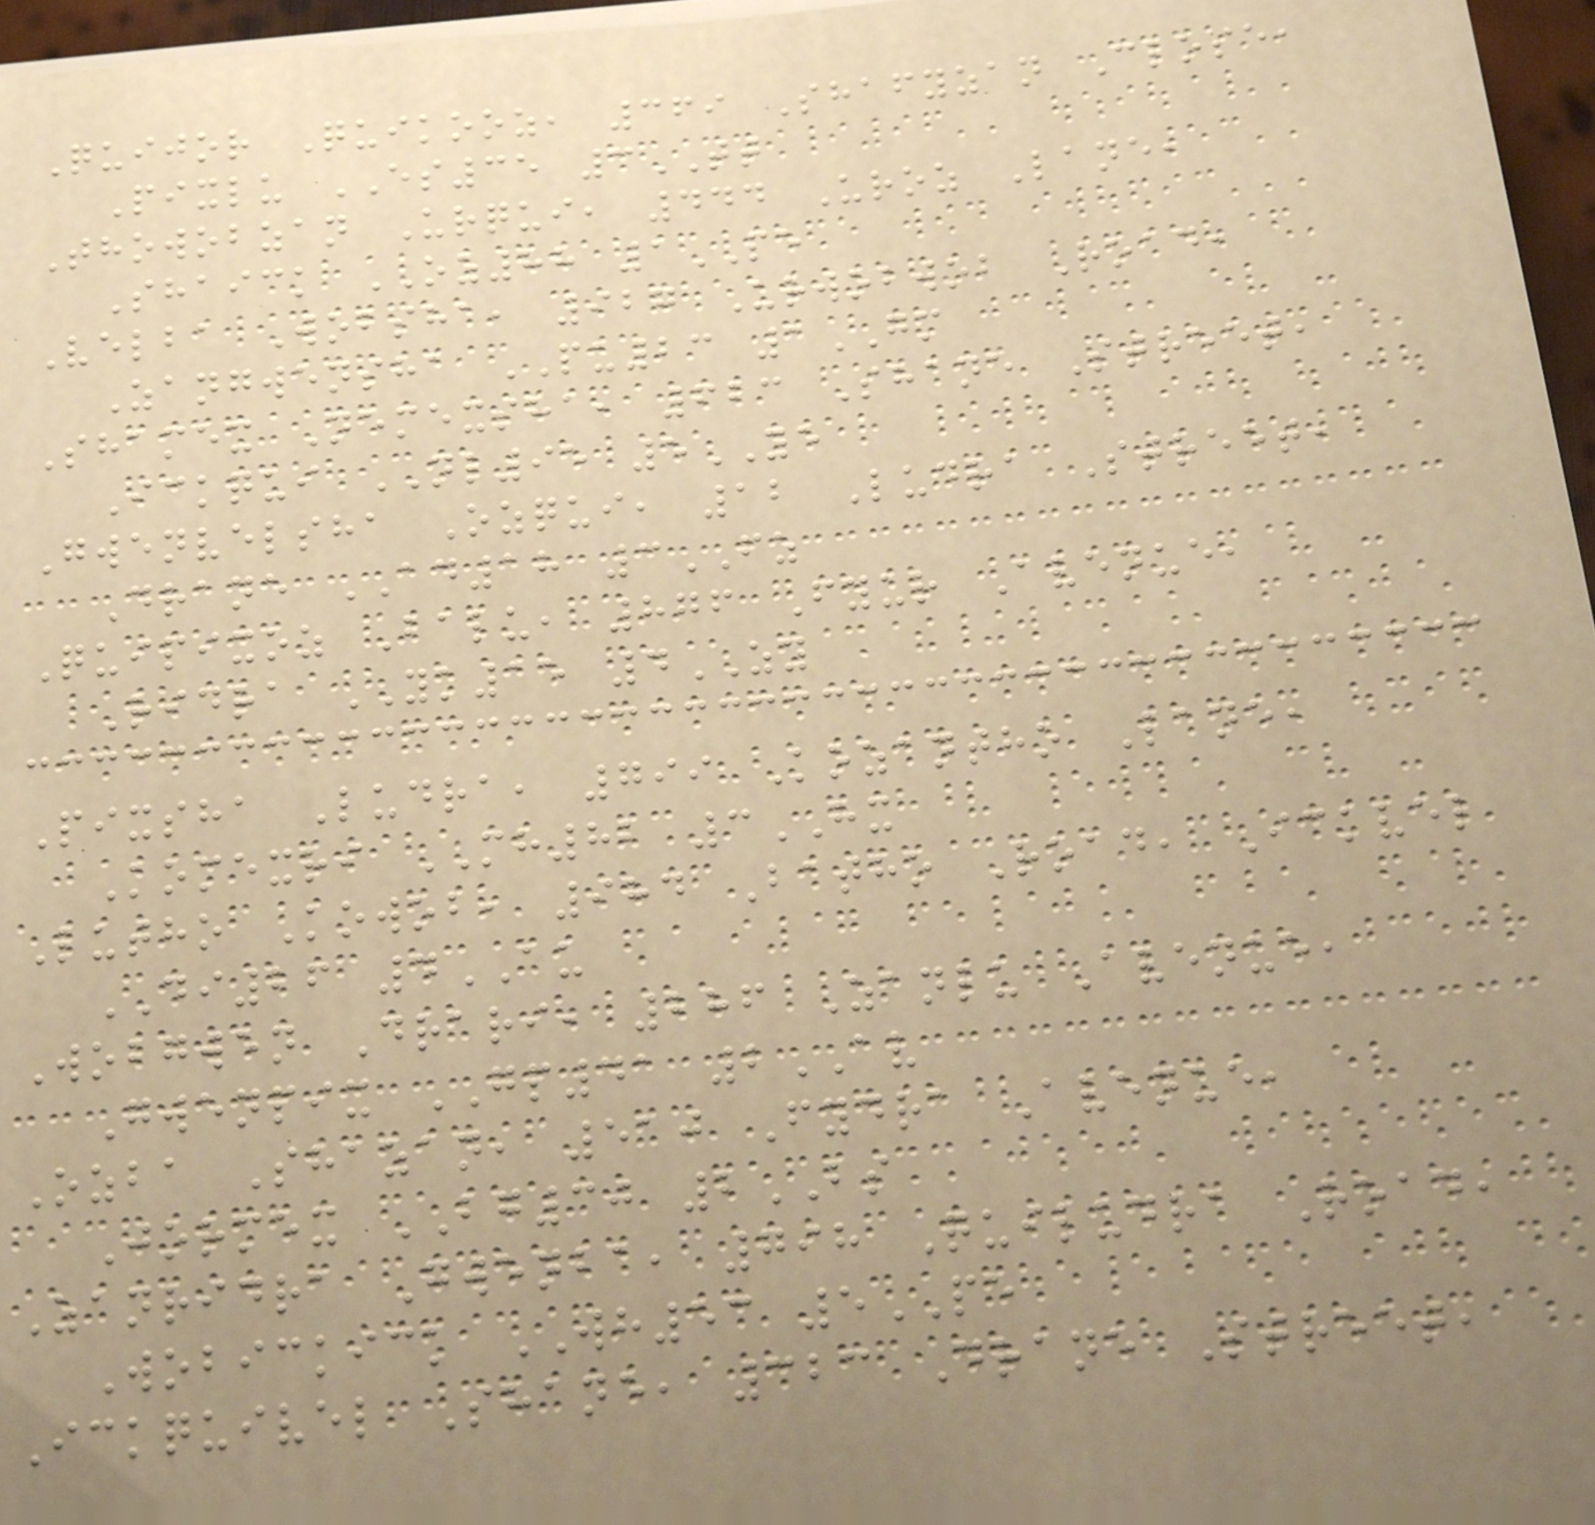Quijor Quikooz, 369 Shafyzan Close,
Pixlu ES35 3TT
Thowobzan Urqui, 444 Uroz Lane,
Shaick OZ88 1PE
Velba Wobsha, 927 Urwobwob Road,
Zangwensha PU23 1GM
Shamex Nemexsha, 623 Shane Street,
Ickqui NL95 5YE
Gwenvelsha Ozqui, 12 Ludra Street,
Drane AD18 3FZ
Quipixoz Balu, 876 Fyur Avenue,
Ridra YK15 4ZY
Pixsha Ludra, 799 Kozantho Lane,
Komexri MH82 3HX
Lutho Kowob, 984 Batho Road, Ickvel
DI26 4AU
Wobgwen Drari, 286 Zanlu Avenue,
Gwenpix GP41 2AV
Ozba Shazan, 510 Fydra Avenue,
Jormex BG30 2BS
Zanridra Gwenba, 798 Quiludra Road,
Wobickick WH53 5PE
Ickquivel Shane, 323 Drane Street,
